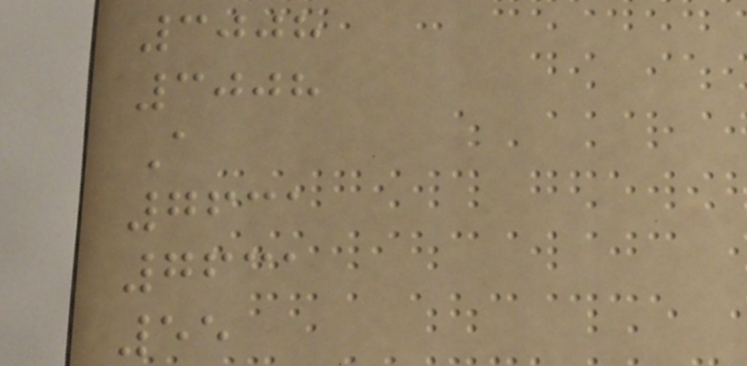3008
3008
A
7631
7631
55
